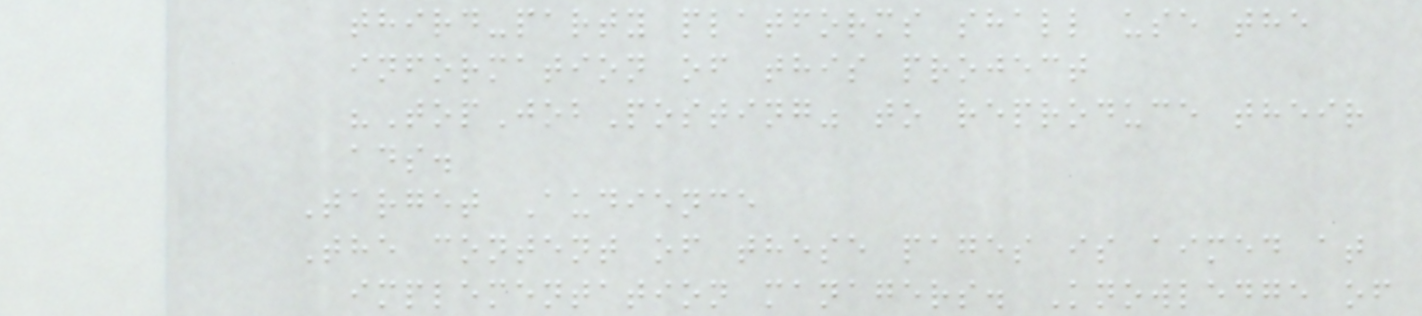third-party platforms shall use the
information of this project
"TopJobPosting" to reproduce their
ads.
Target Audience
The content of these pages is aimed at
implementation managers. Knowledge of
